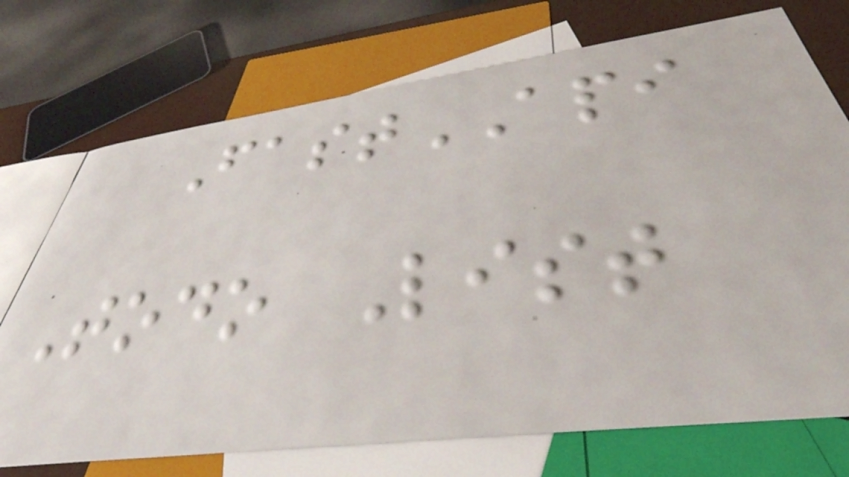FastAPI
Todo List
